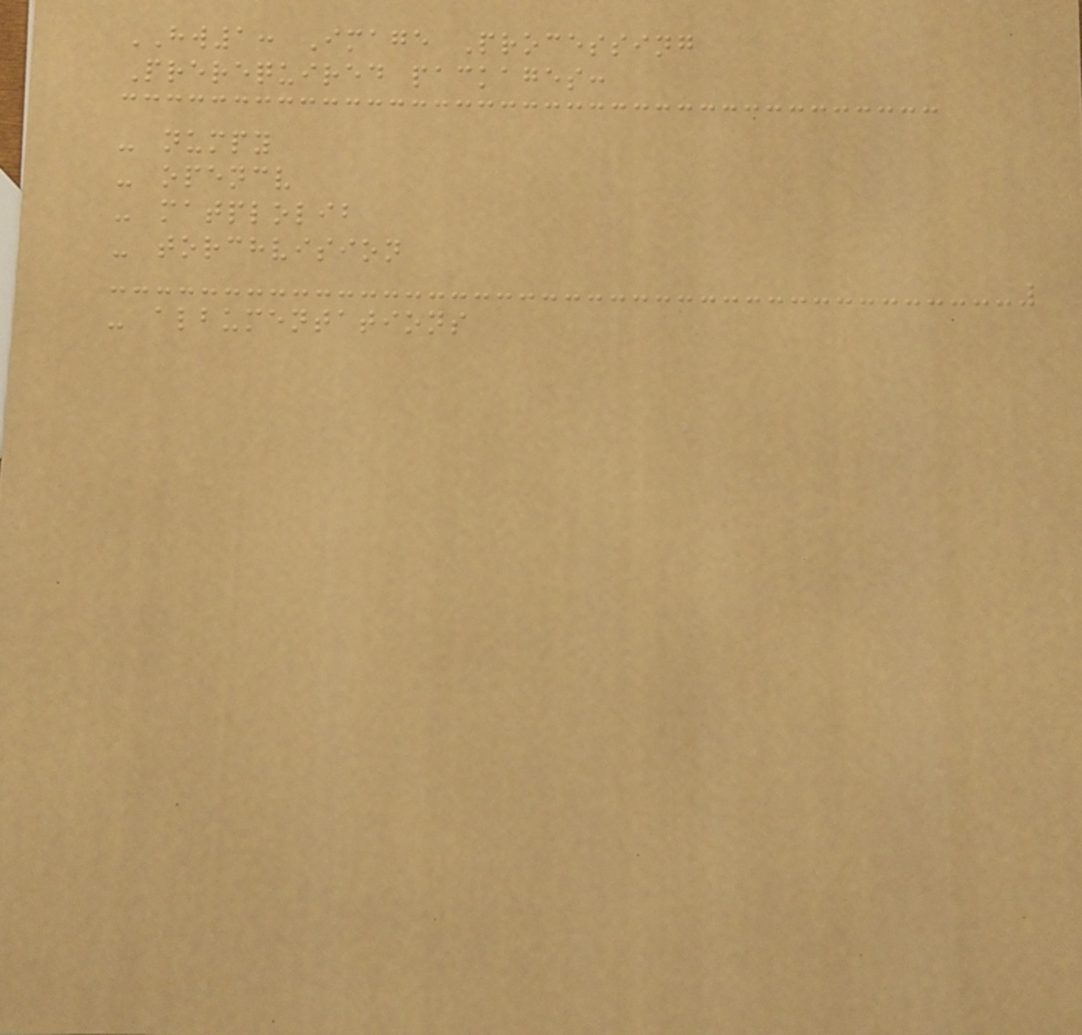HW1: Image Processing
Prerequired packages:
- numpy
- opencv
- matplolib
- torchvision
- albumentations
